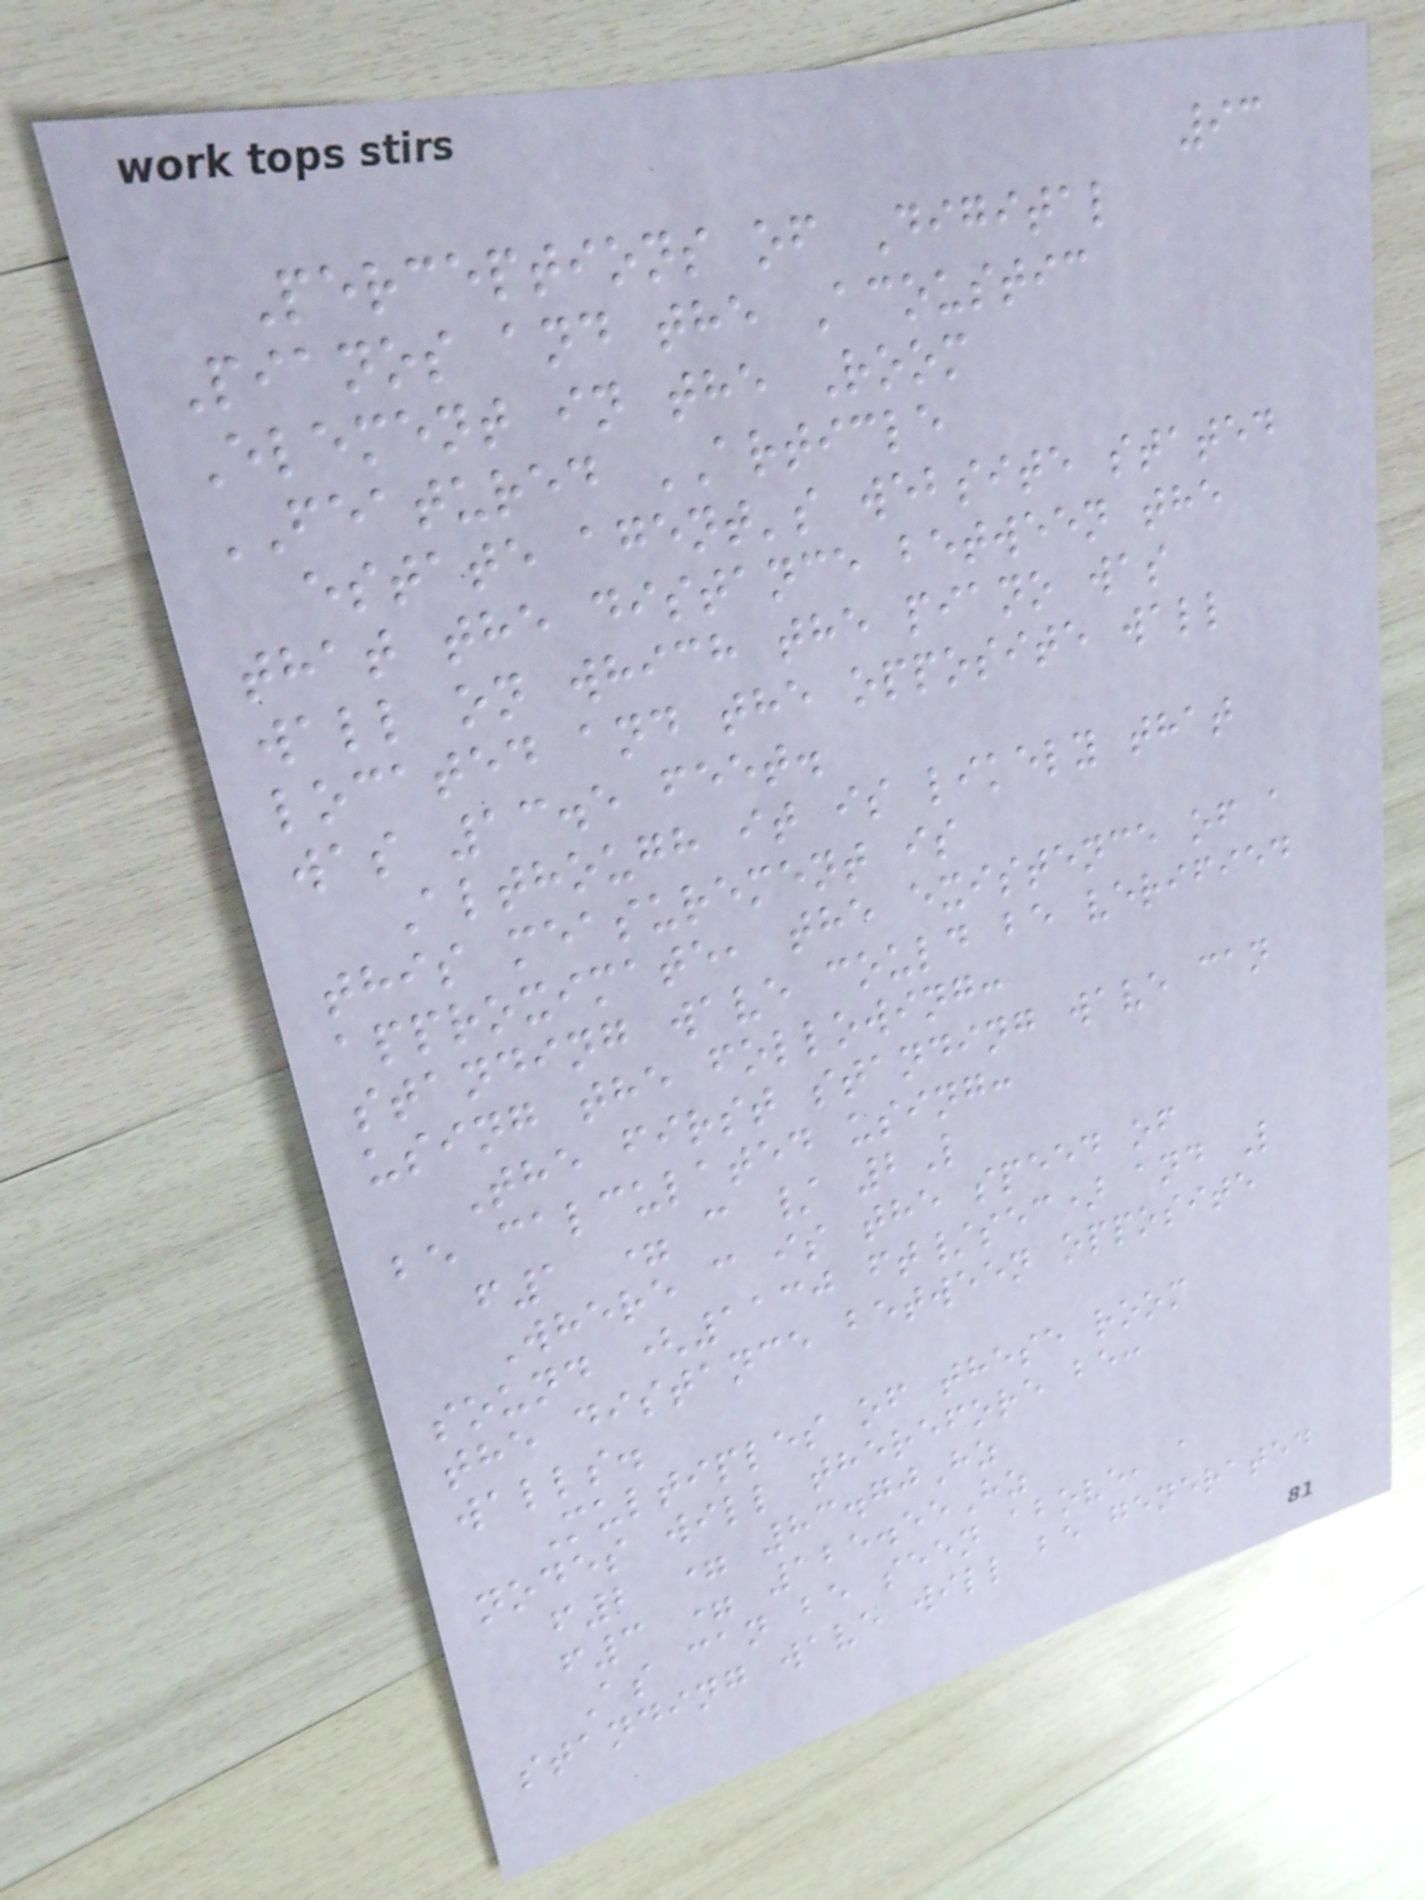93
Perceptions of Digital
Pianos and the Acoustic
Element in the Room
FEATURED ARTICLE
estate agent's website stated
that the distance between the
wall on which the piano was
located and the opposite wall
was 13.5 feet.
Although it is likely that
this measurement is
approximate, the existence of a
standing wave could be verified
using the following:
The first standing wave can
be calculated using:
f1 = c / 2L
Where c is the speed of
sound (1130 ft/sec) and L
the distance between opposite
walls.
Multiples of these room
nodes will therefore be:
f2 = 83.70Hz
f3 = 125.55Hz
As can be seen above, a
standing wave will be generated
